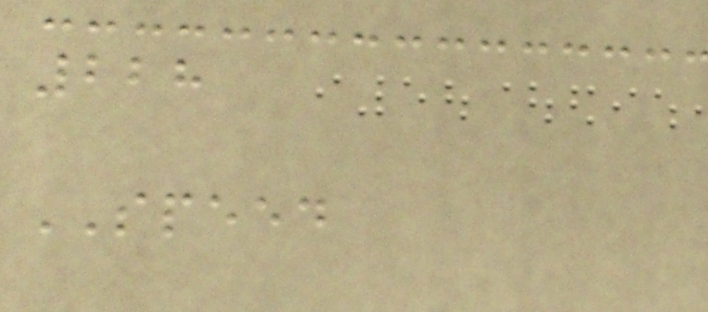228
SPEED
